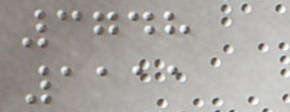3748
1111
